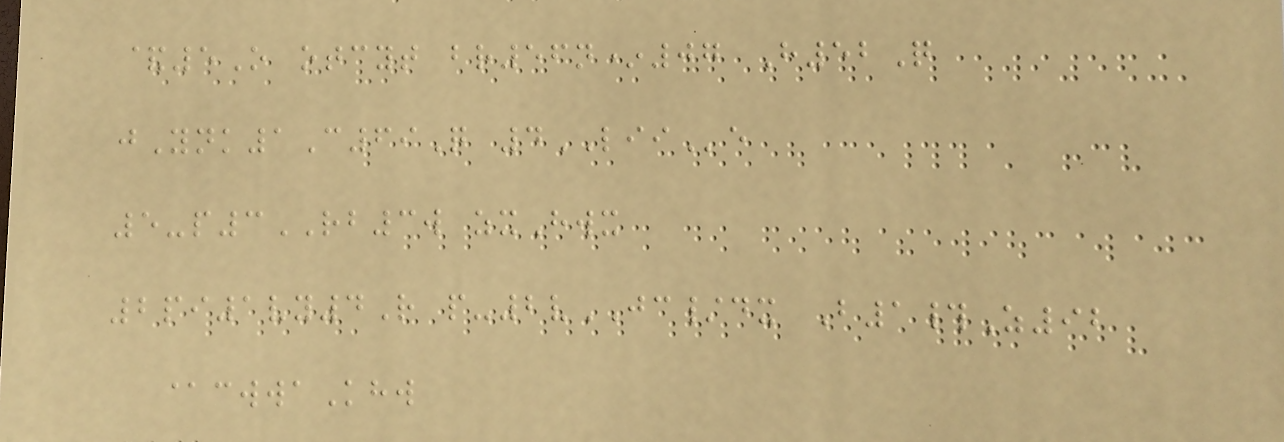&5O otcyt br56n*07 H52Q
jYnk1C69Q 4LIIe
5-p3RB3w zxHwx
2pi1vy4R p-2vJC/dx B1#Z92
@cwwaKhw
